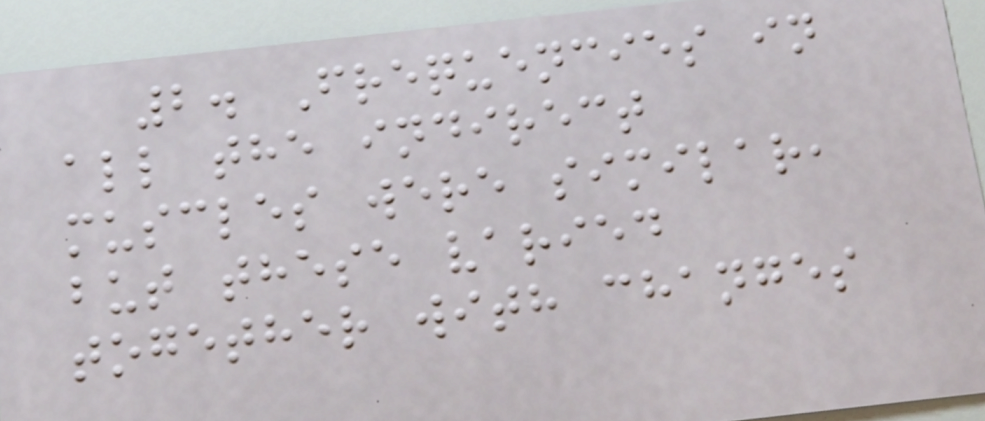2. Frequencies in
all the indirect
muscles were similar,
but these varied
together with changes
